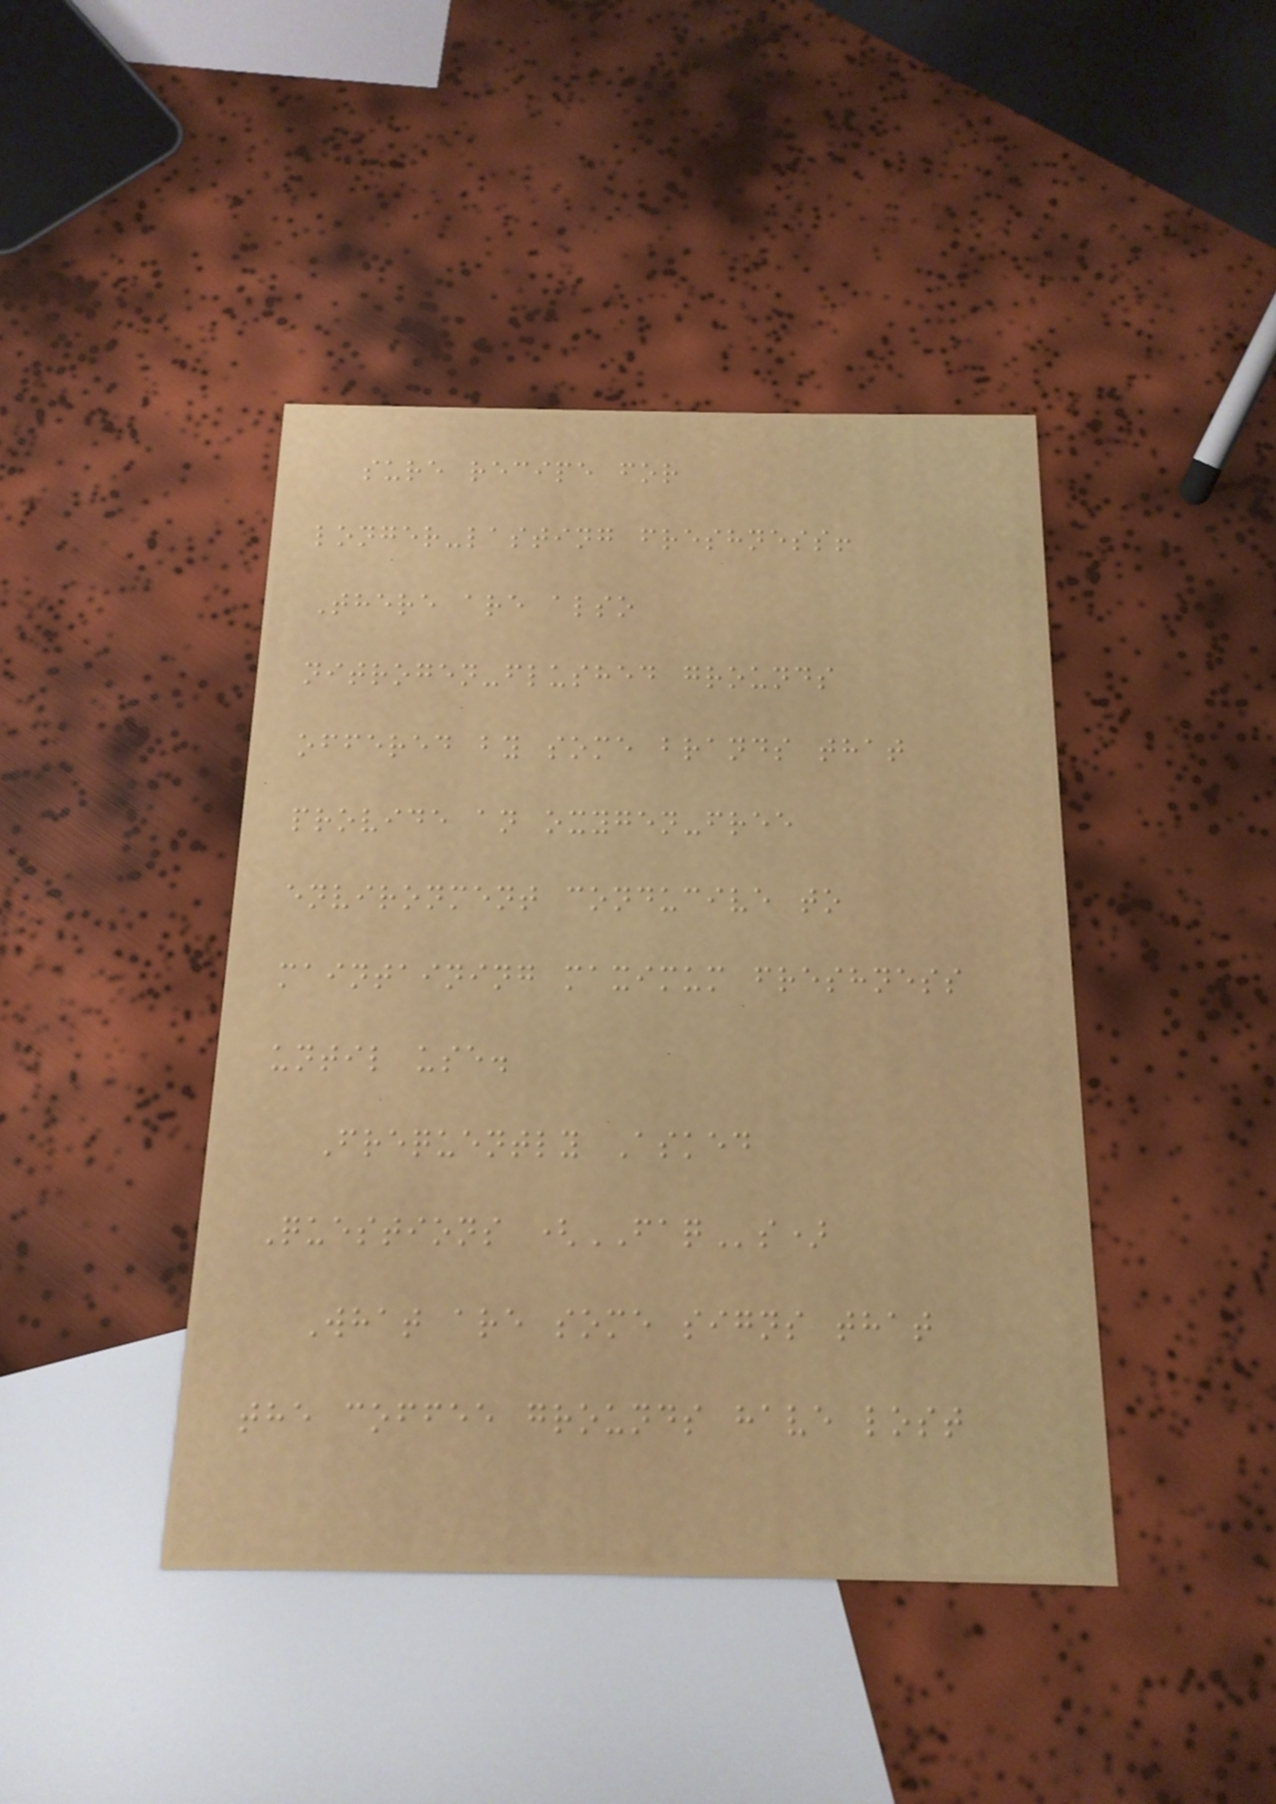sure recipe for
longer-lasting freshness!
There are also
nitrogen-flushed grounds
offered by some brands that
provide an oxygen-free
environment conducive to
maintaining maximum freshness
until use.
Frequently Asked
Questions (FAQs)
What are some signs that
the coffee grounds have lost
